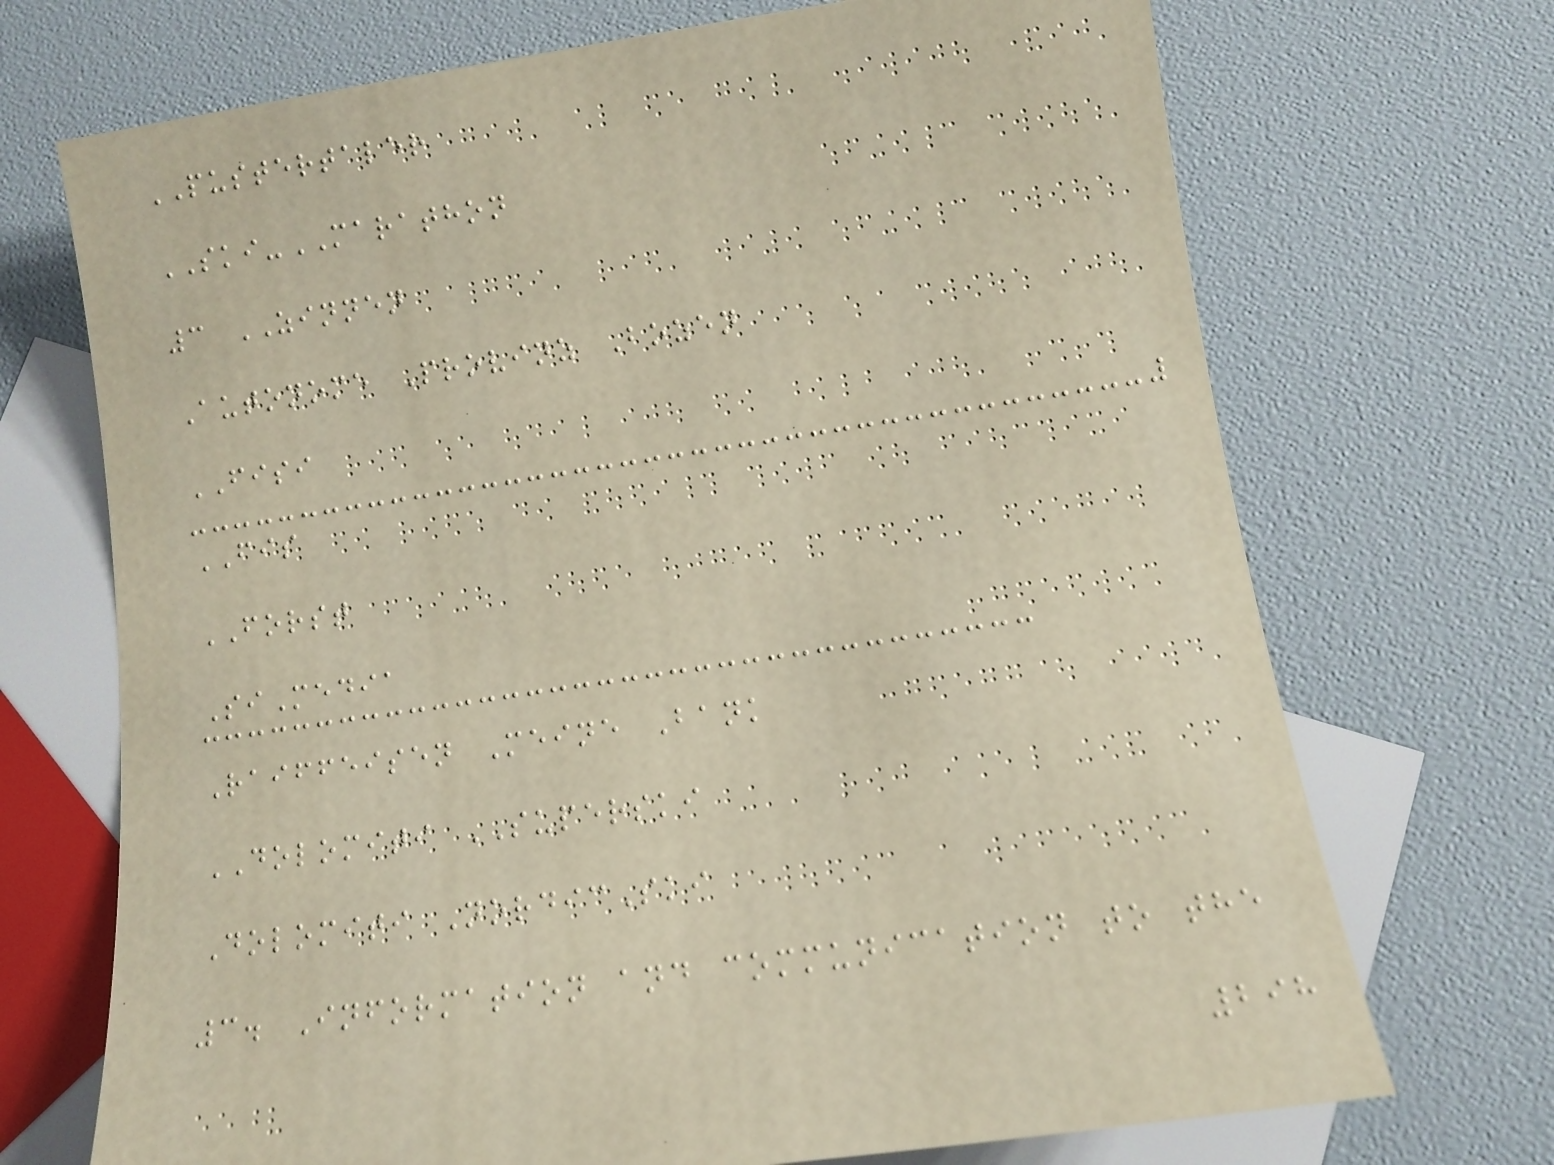PUSTERTALER
SKI-MARATHON
3 ZINNEN
Autonome Provinz Bozen
FISI
FIS
FORST
SiMedia
Raiffeisen Meine Bank
DOLOMITI SUPERSKI
Dolomiti NordicSki
3. Information and communication to the
298
